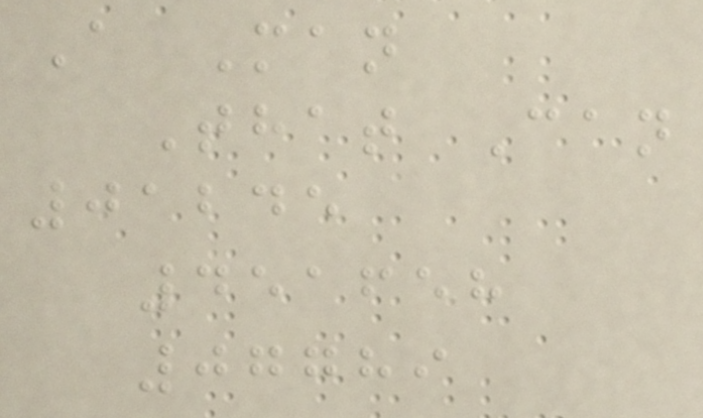A Man
That Can
01245
451658
07789
